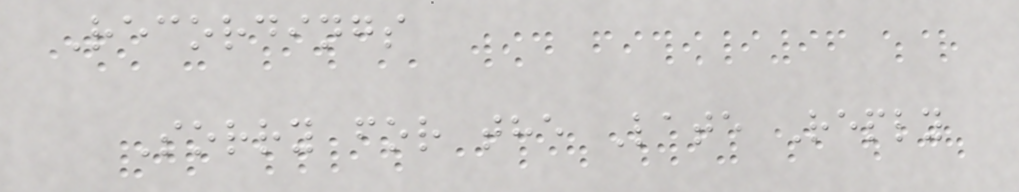Recordings
Sorry for the Late Reply
